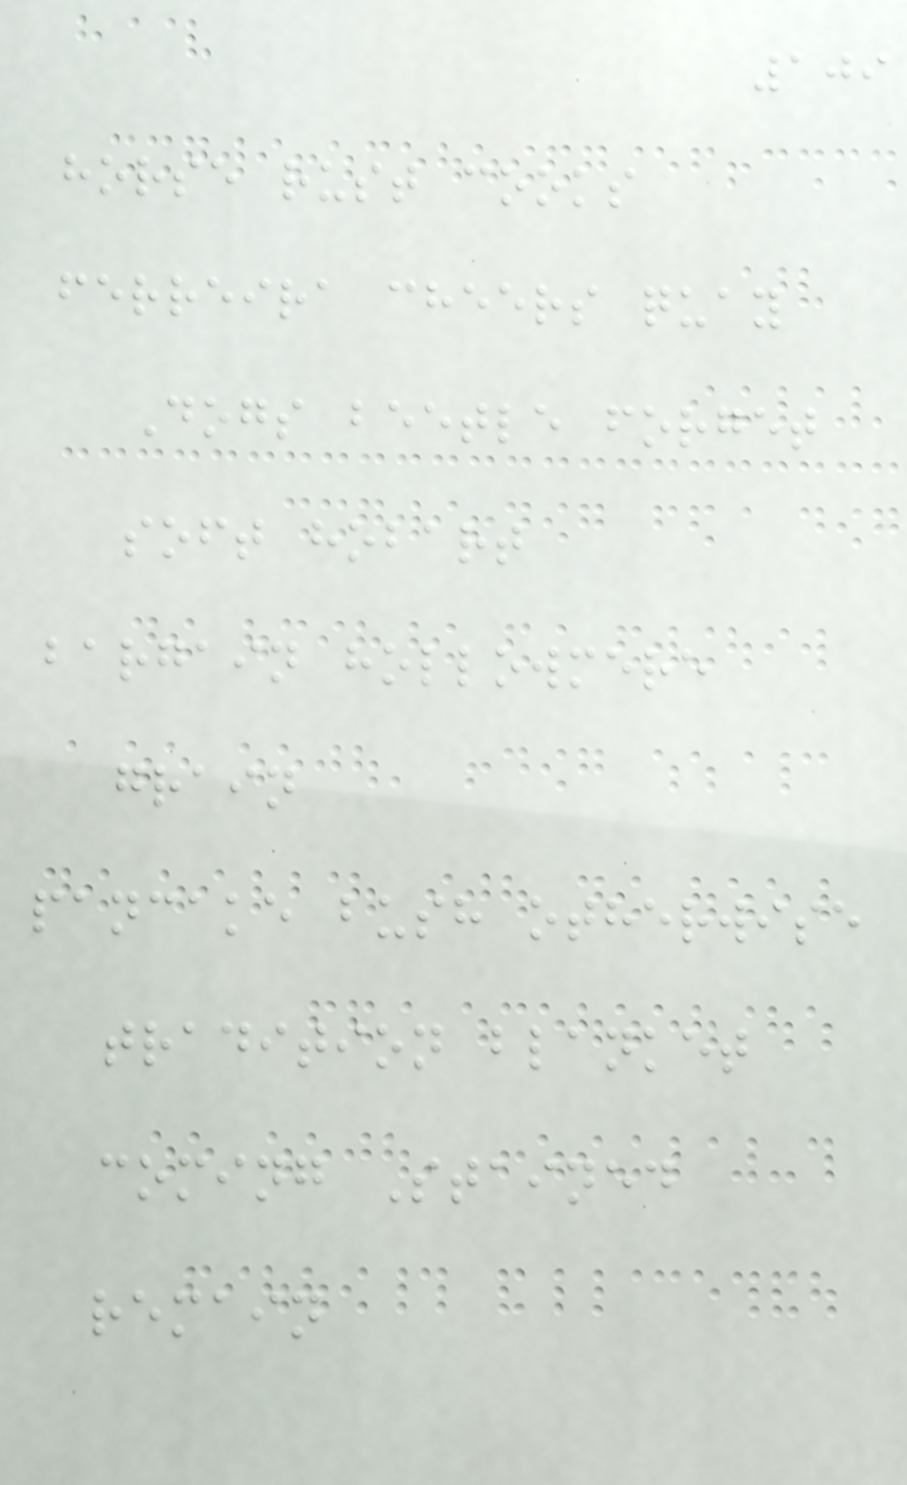109
horse rust cooks
ferreira cheers quay
Dogs beetle forget
soft hobart
bargain hollowmere
grain
pancake bush otherwise
tradition blanket
coming Stained
remain
